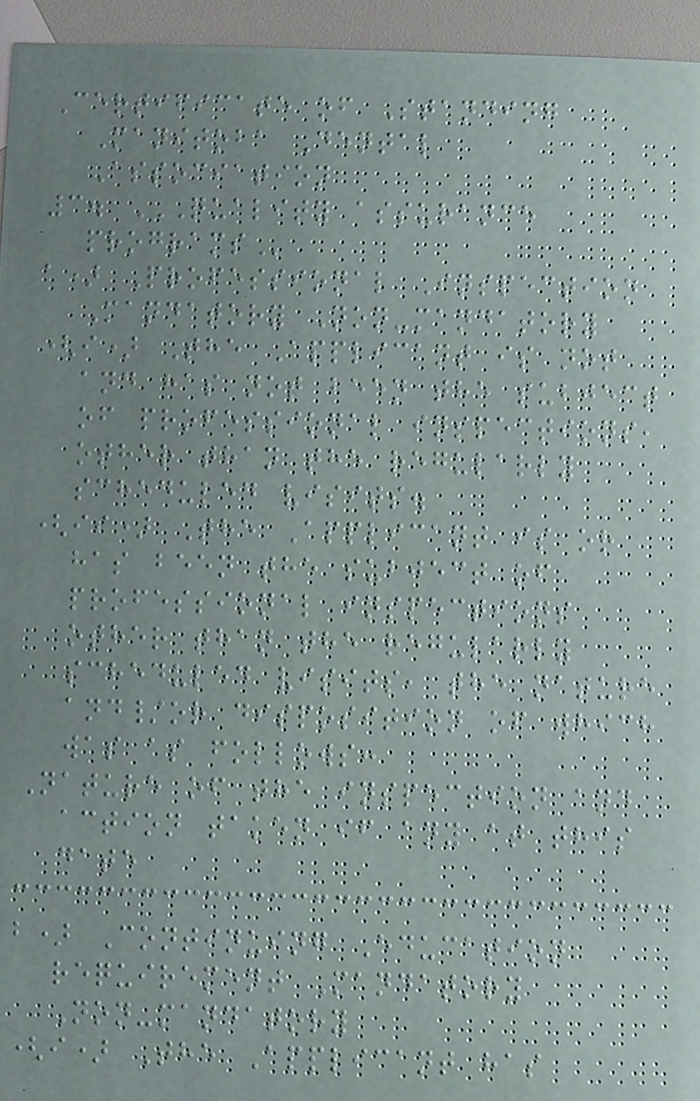Certificate of Standing
Manitoba Dental
Association
3. QUALITY ASSURANCE
PROGRAMS
a) Professional Inspection
Mandatory Non-mandatory
(i) The Applicant is not
and has not been the subject
of professional inspections,
other than the regularly
scheduled visits.
(ii) The Applicant is or
has been the subject of
professional inspections
other than the regularly
scheduled visits, the nature
and/or disposition of which
was as follows:
Nature of the inspection and
action taken if any at this
date
b) Continuing Education
requirement Mandatory
Non-mandatory
(i) The Applicant has
